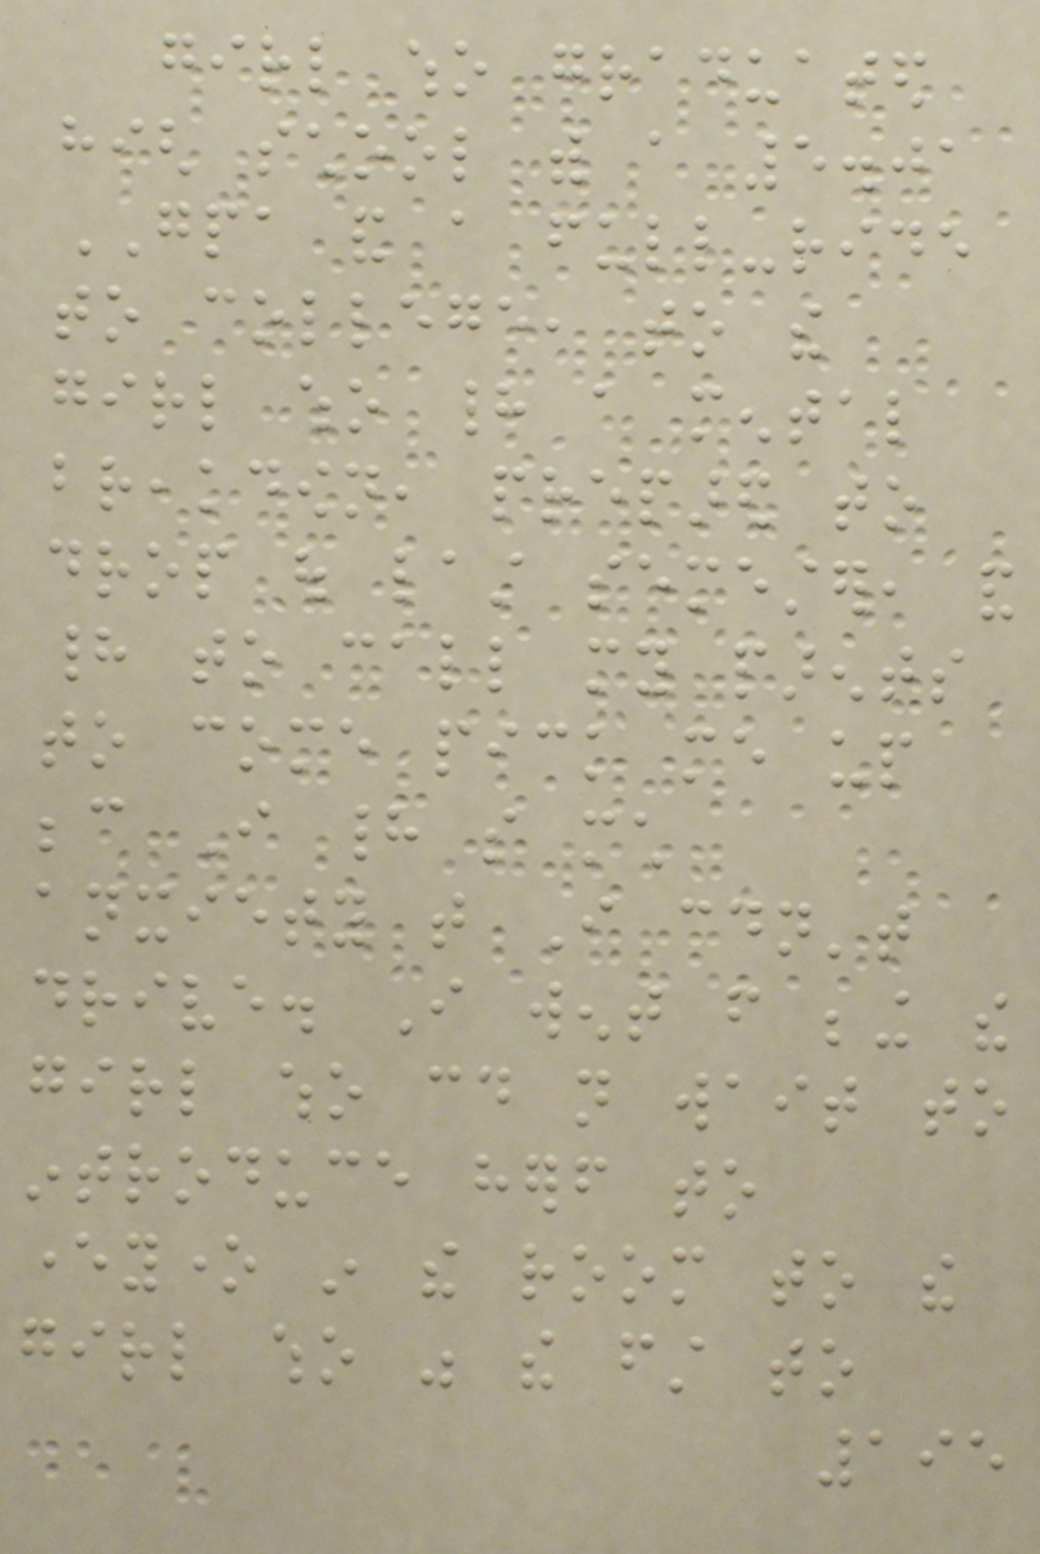girl who graduated
high school with a 5.01
GPA and a full-ride
to college, to the
girl who had a mental
breakdown, prepared to
drop out last semester, and
had to call my parents
to come pick me up
because I had so much
anxiety that I couldn't
drive. I went from being the
girl who could not wait to
introduce herself to
everyone in the room to the
girl who was the first to
195
